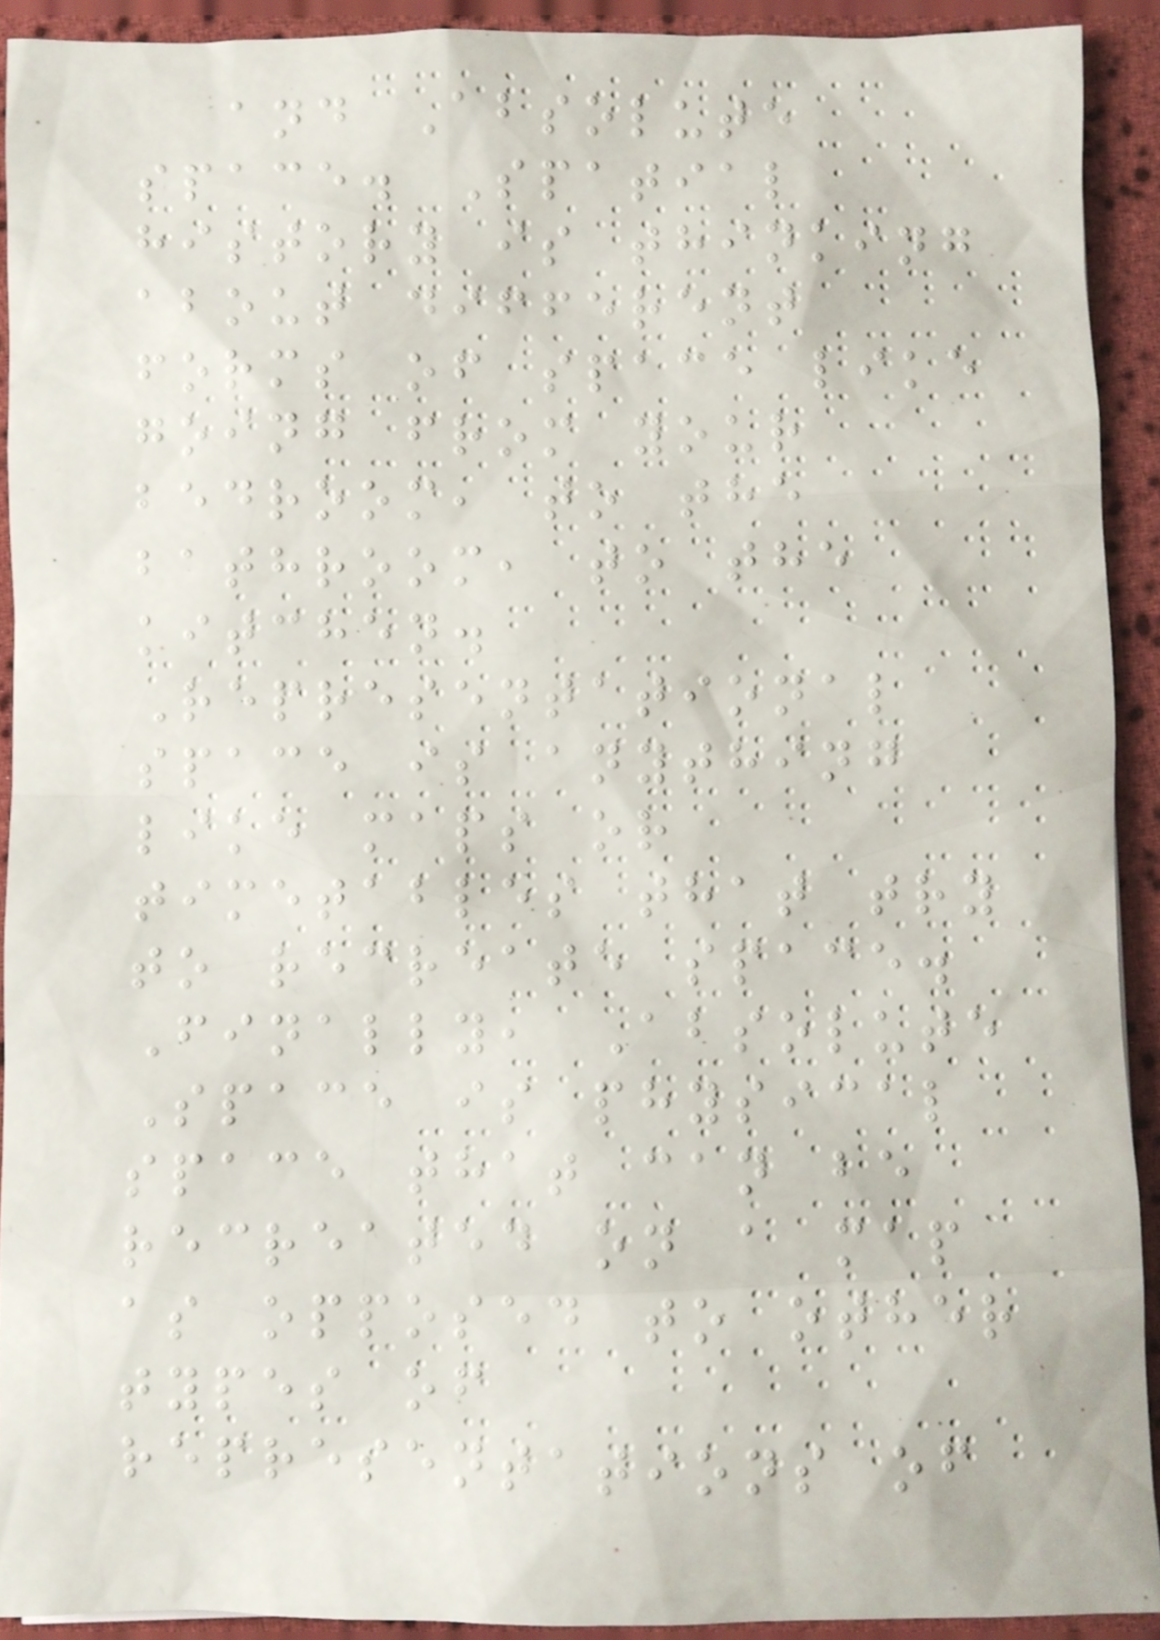and Absolute
space. Spatial
history is thinking
about different
forms of space like
going from your
bedroom, to the
bathroom, to the
kitchen.
Representational
space is anything
like maps or
timetables that try
to recreate space.
Finally, Absolute
Space is physical
space that can be
recreated on a map
as opposed to other
types of
representations of
